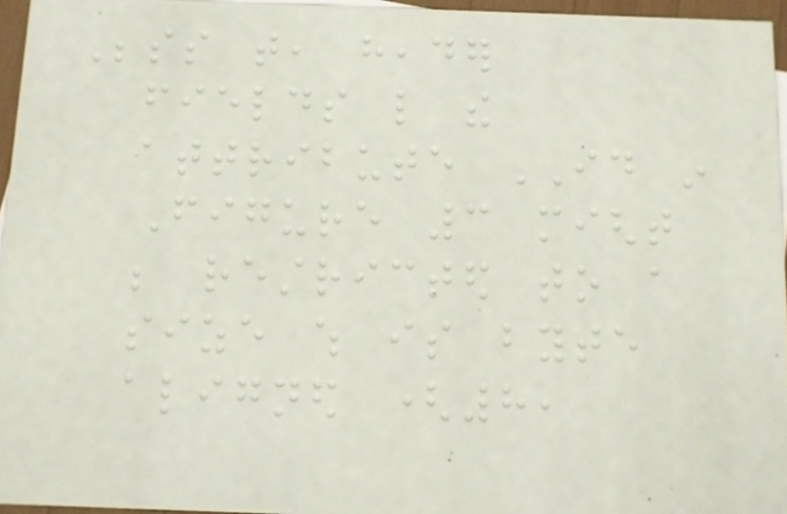Besides that, header
fields like the
attribute ID in
Figure 3 might
be restricted to a
size which is byte
aligned (8,
